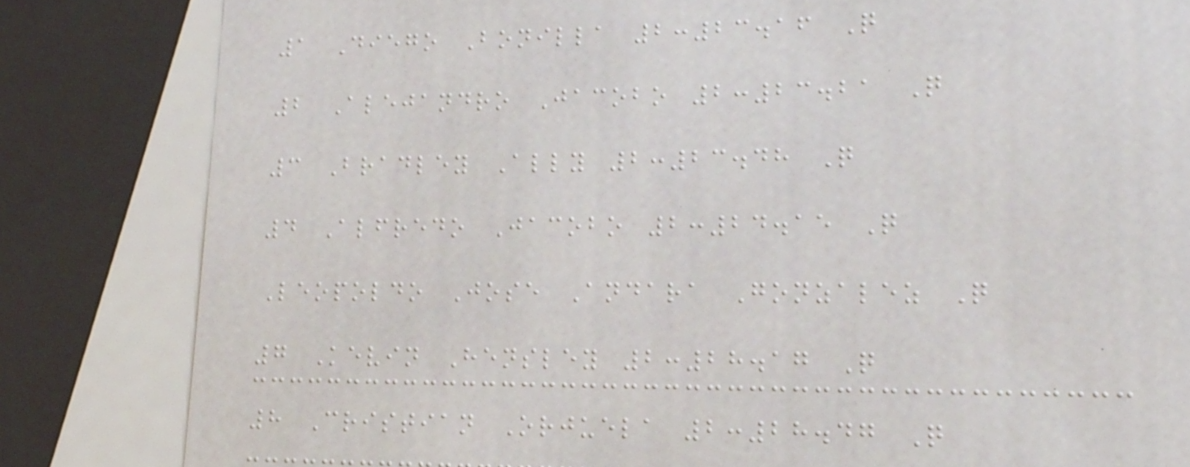1 Diego Bonilla 2:23.16 Q
2 Alejandro Jacobo 2:23.21 Q
3 Bradley Ally 2:23.48 Q
4 Alfredo Jacobo 2:24.15 Q
Leopoldo Jose Andara Gonzalez Q
7 Kevin Hensley 2:28.17 Q
8 Cristian Orjuela 2:28.47 Q
